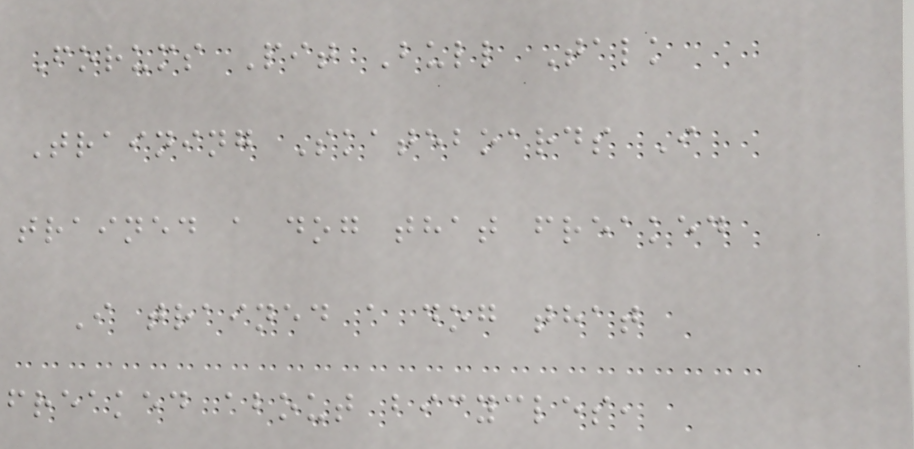Forums Pit Bull Talk
Training Skateboards I
trained a dog that freaked
I trained a dog that
freaked about bicycles,
